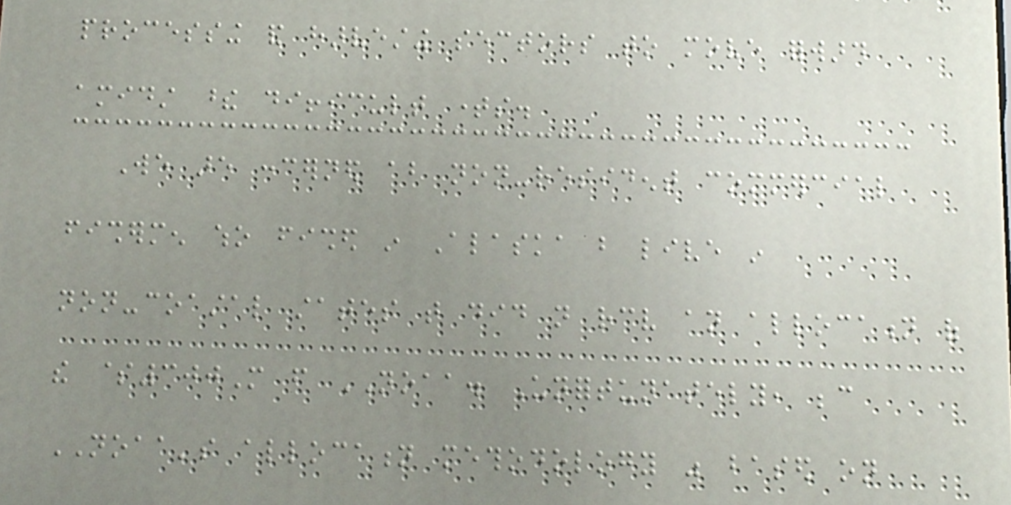processing and harvesting sectors to move forward
amidst these difficult times.
We are concerned about non-resident commercial
fishermen who fished in Alaska but live in
non-coastal states that did not receive an allocation of
the $300M from NOAA. Unfortunately, because
NOAA's allocation methodology was based on
